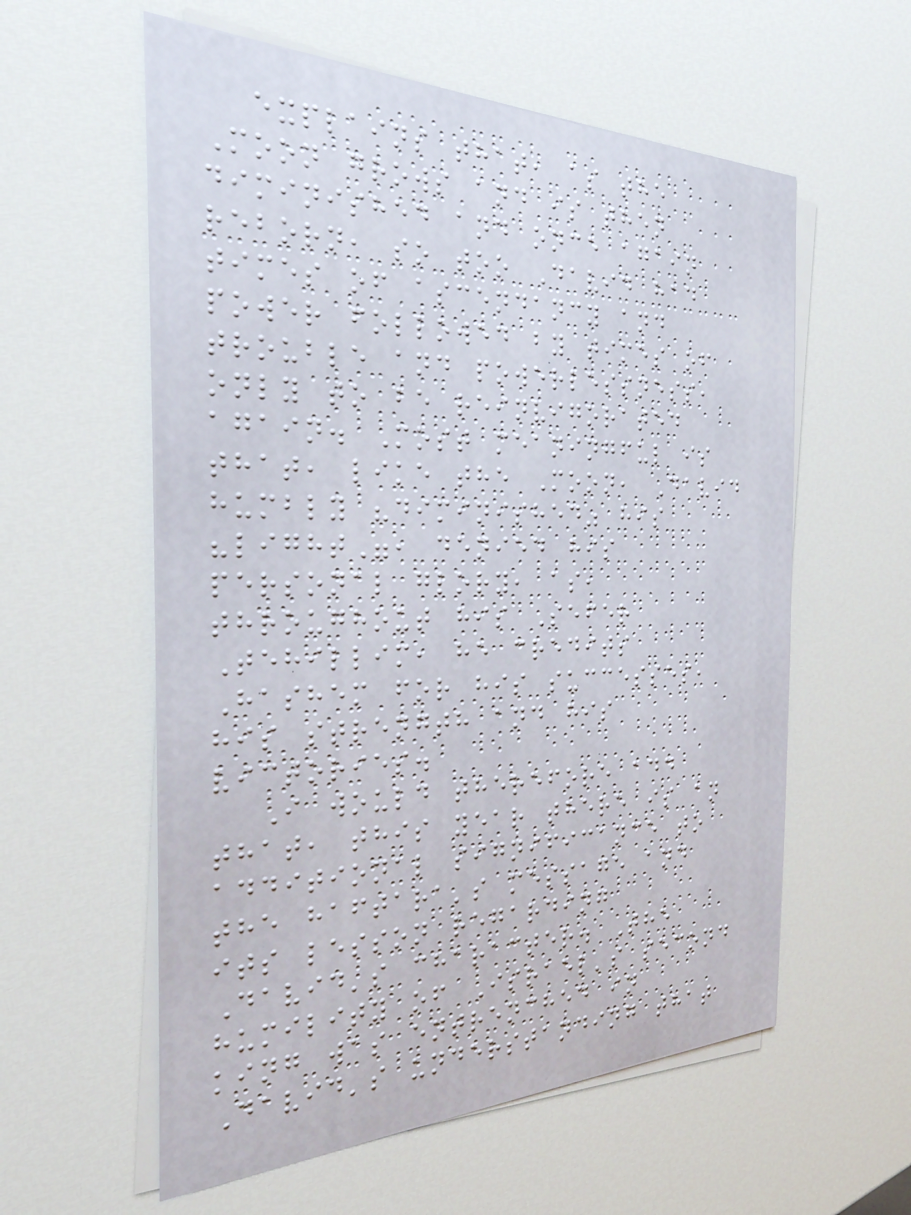explains that, as the
Moon grows and is then
diminished and once again
reborn, so too David had
times of ascendancy and
power followed by times of
trouble and powerlessness,
only to be reinvigorated
again. Most meaningful is
that, like the Moon, David
humbly "diminished" his
"light", denied his
personal glory, as,
throughout his Sefer
Tehillim, he credits
Hashem for his successes,
his strength and his
victories.
I would therefore add
that, this year there is an
additional significance to
the haftara's message and
its lesson regarding
David's character. The
humility of Israel's second
king was entrenched in
David's understanding that
